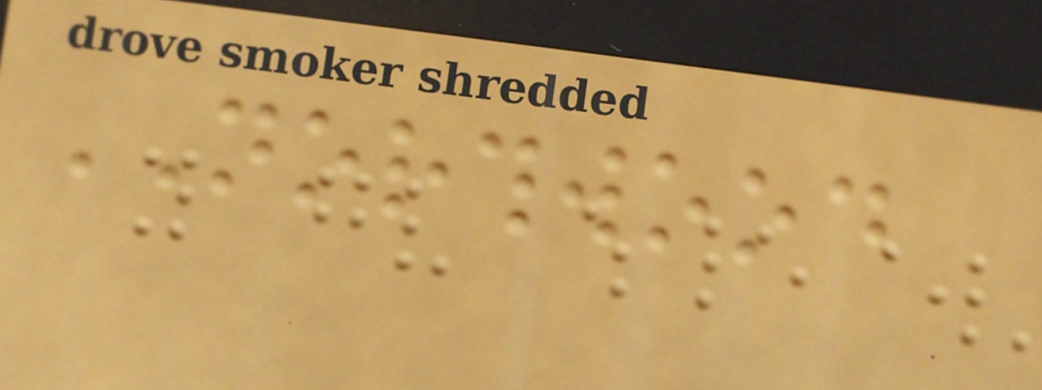NORTHWOOD
